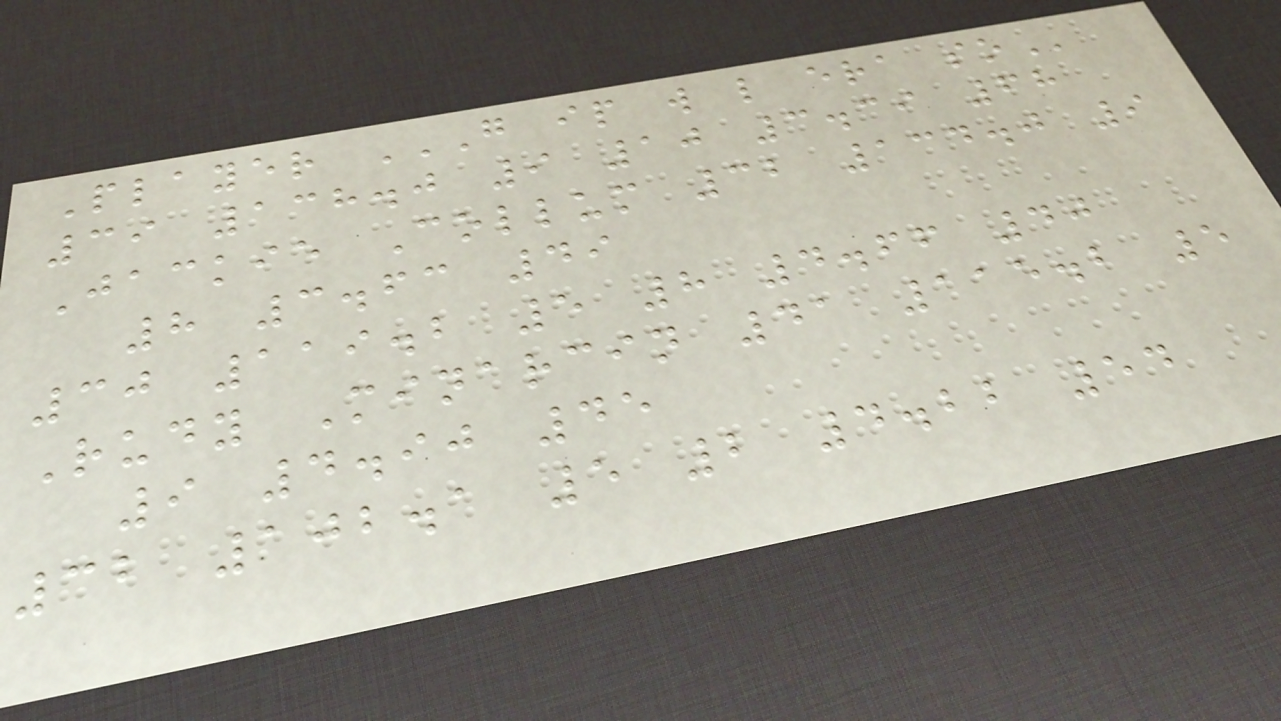Player G IP W L ERA SO
39 138.0 9 10 3.39 68
Jackie Collum 32 134.0 9
8 3.63 49
30 119.2 5 8 4.66 40
Rudy Minarcin 41 115.2 5
9 4.90 45
32 102.1 5 2 4.22 54
